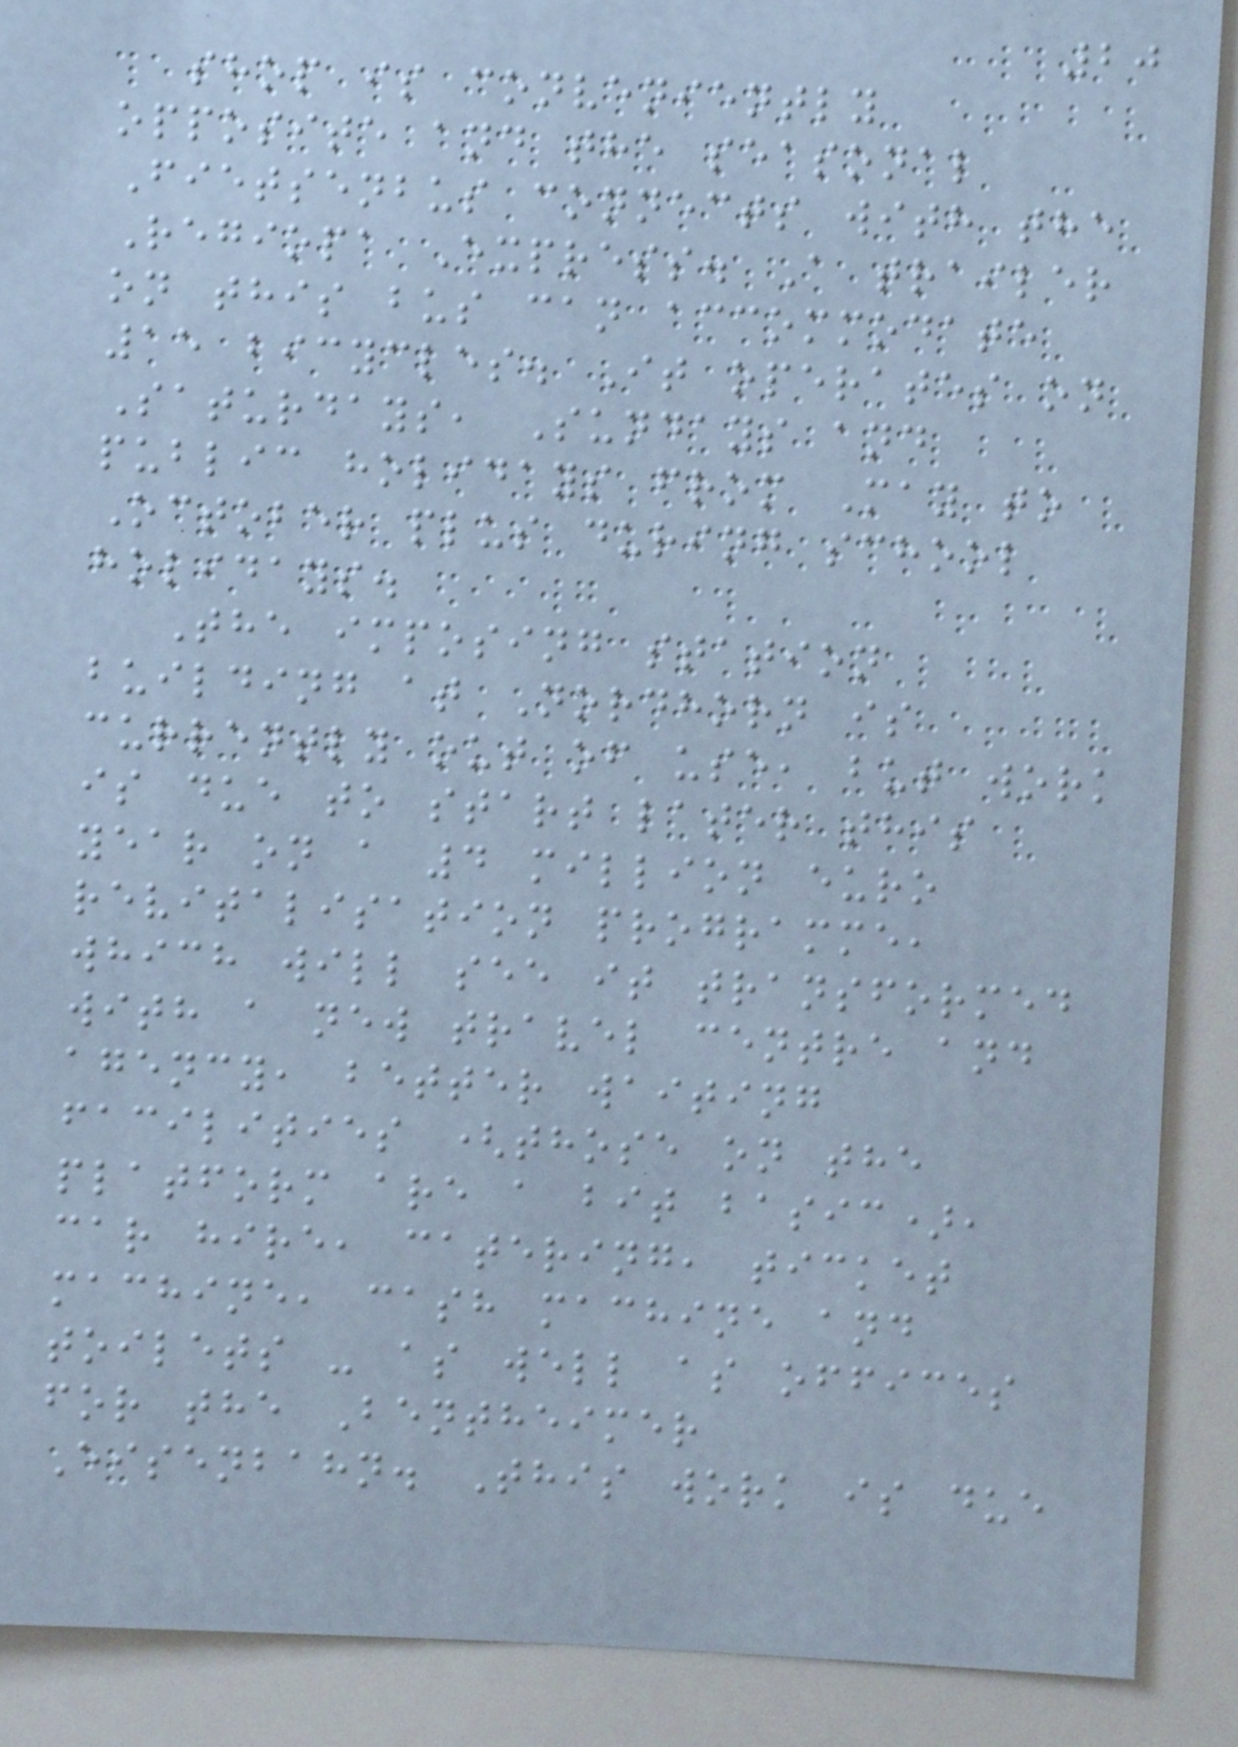20
shop is conveniently
opposite and the seasonal
Fietsenbus connects with the
Regiopa Express. A trailer
on this bus can accommodate
15 bicycles. It operates on
Saturdays, Sundays and
public holidays from May to
October plus during school
holidays.
The imposing station
building at Nordhorn is
currently out of use, but work
is due to start later this
year on a 4 million euro
revitalisation programme,
which will see it transformed
with a new travel centre and
agency, better waiting
facilities (those on the
platform are a bit basic),
car hire, catering, ticket
machine, cash machine and
toilets - as well as offices
for the Bentheimer
Eisenbahn. This work is due
